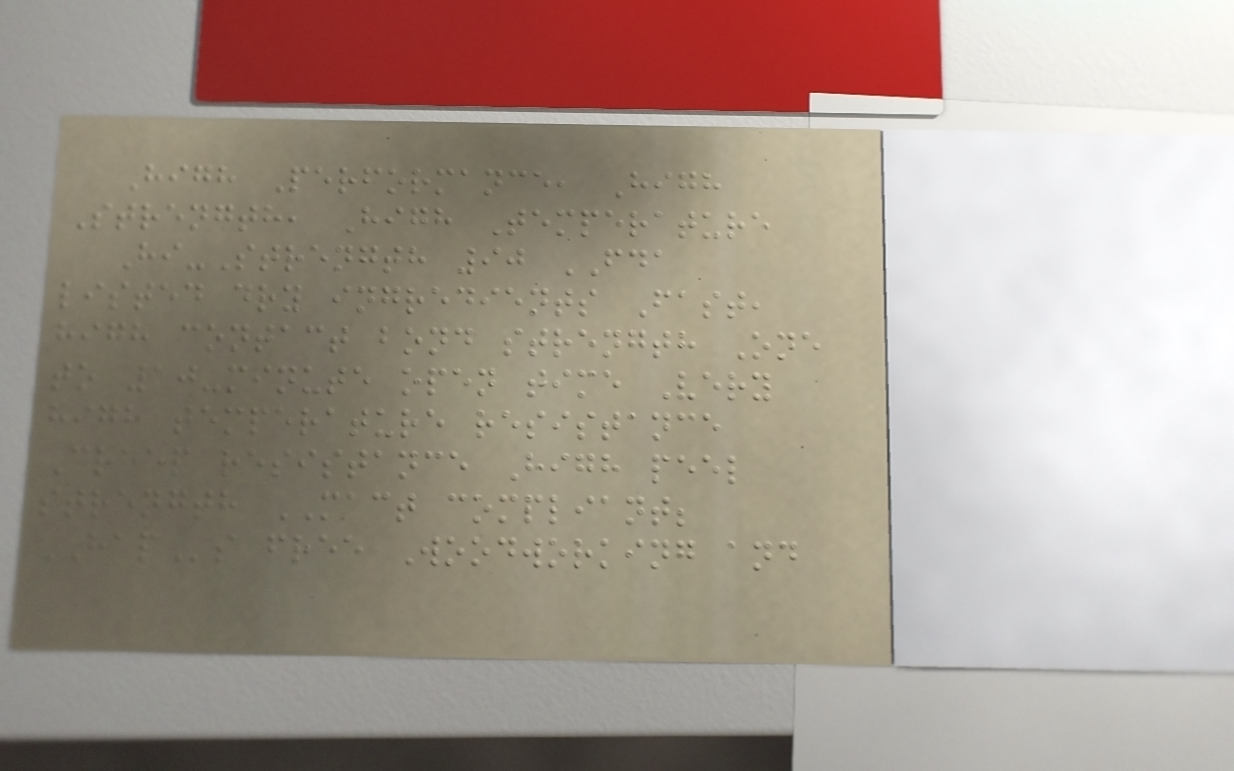High Performance, High
Strength, High Temperature
Hi-Strength 90 FDA
listed dry ingredients Fast,
high contact bond strength One
to 10-minute open time Very
high temperature resistance
Creep resistance High peel
strength MACT compliant;
HAPs free Woodworking and
